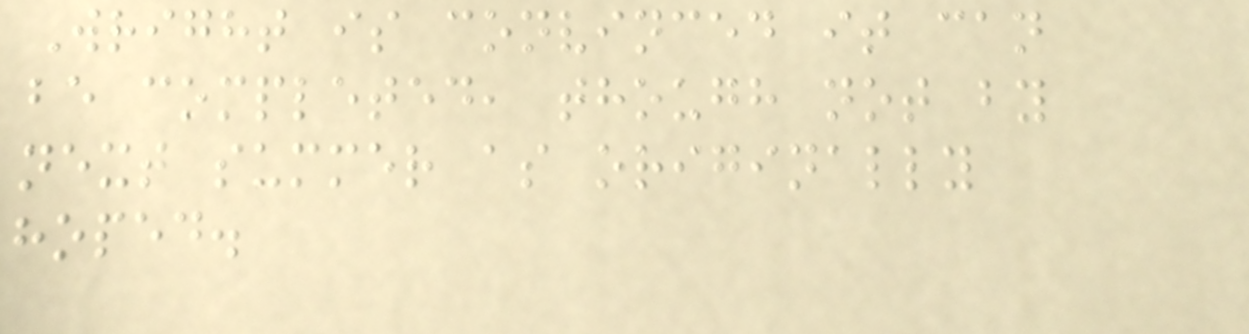Wright is convinced it can
be completed, though not by
next summer as originally
hoped.
